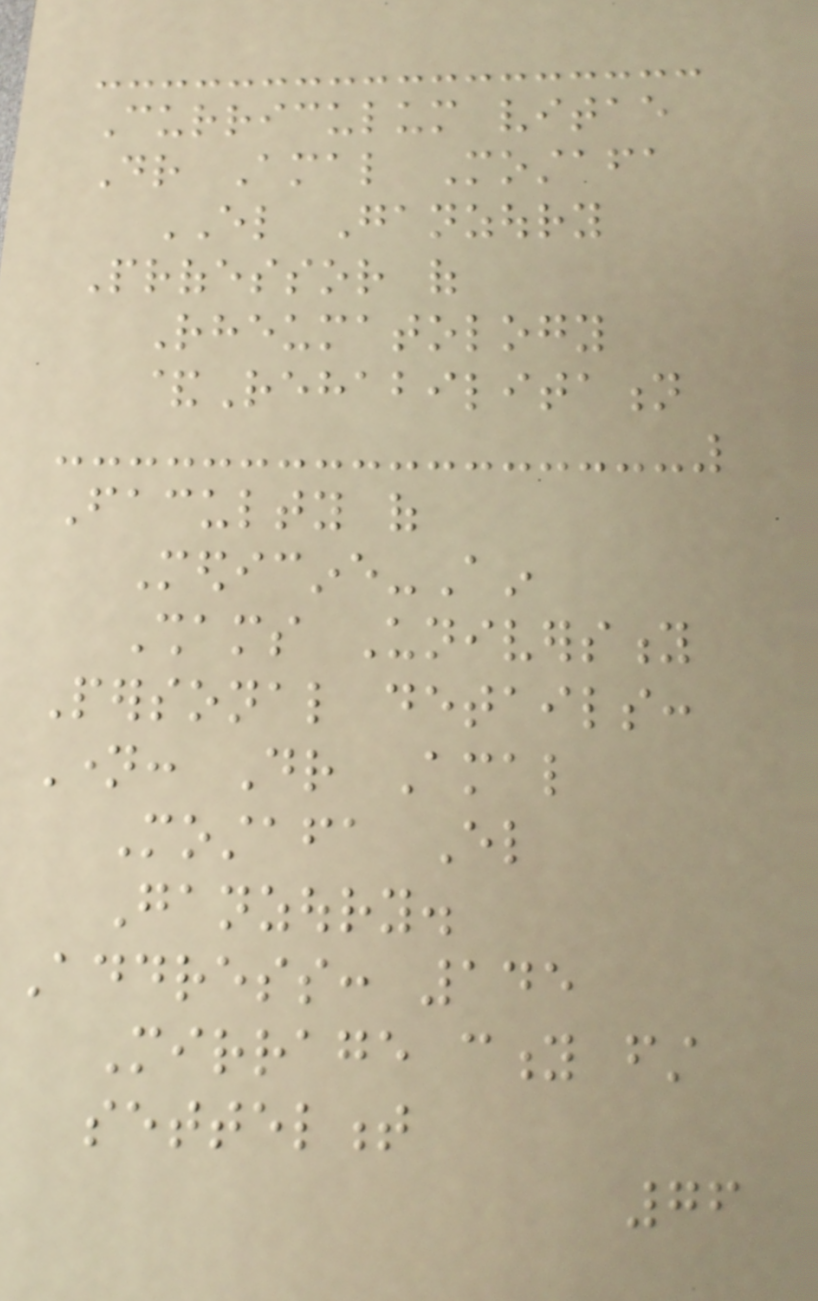Curriculum vitae
Dr Amal Mostafa
EL Ganzoury
Professor of
Rheumatology
&Rehabilitation
Faculty of
Medicine-Ain
Shams University
Personal details:
Name: Dr Amal
Mostafa El
Ganzoury.
Address: 145
Mirrage city first
settelment
76
